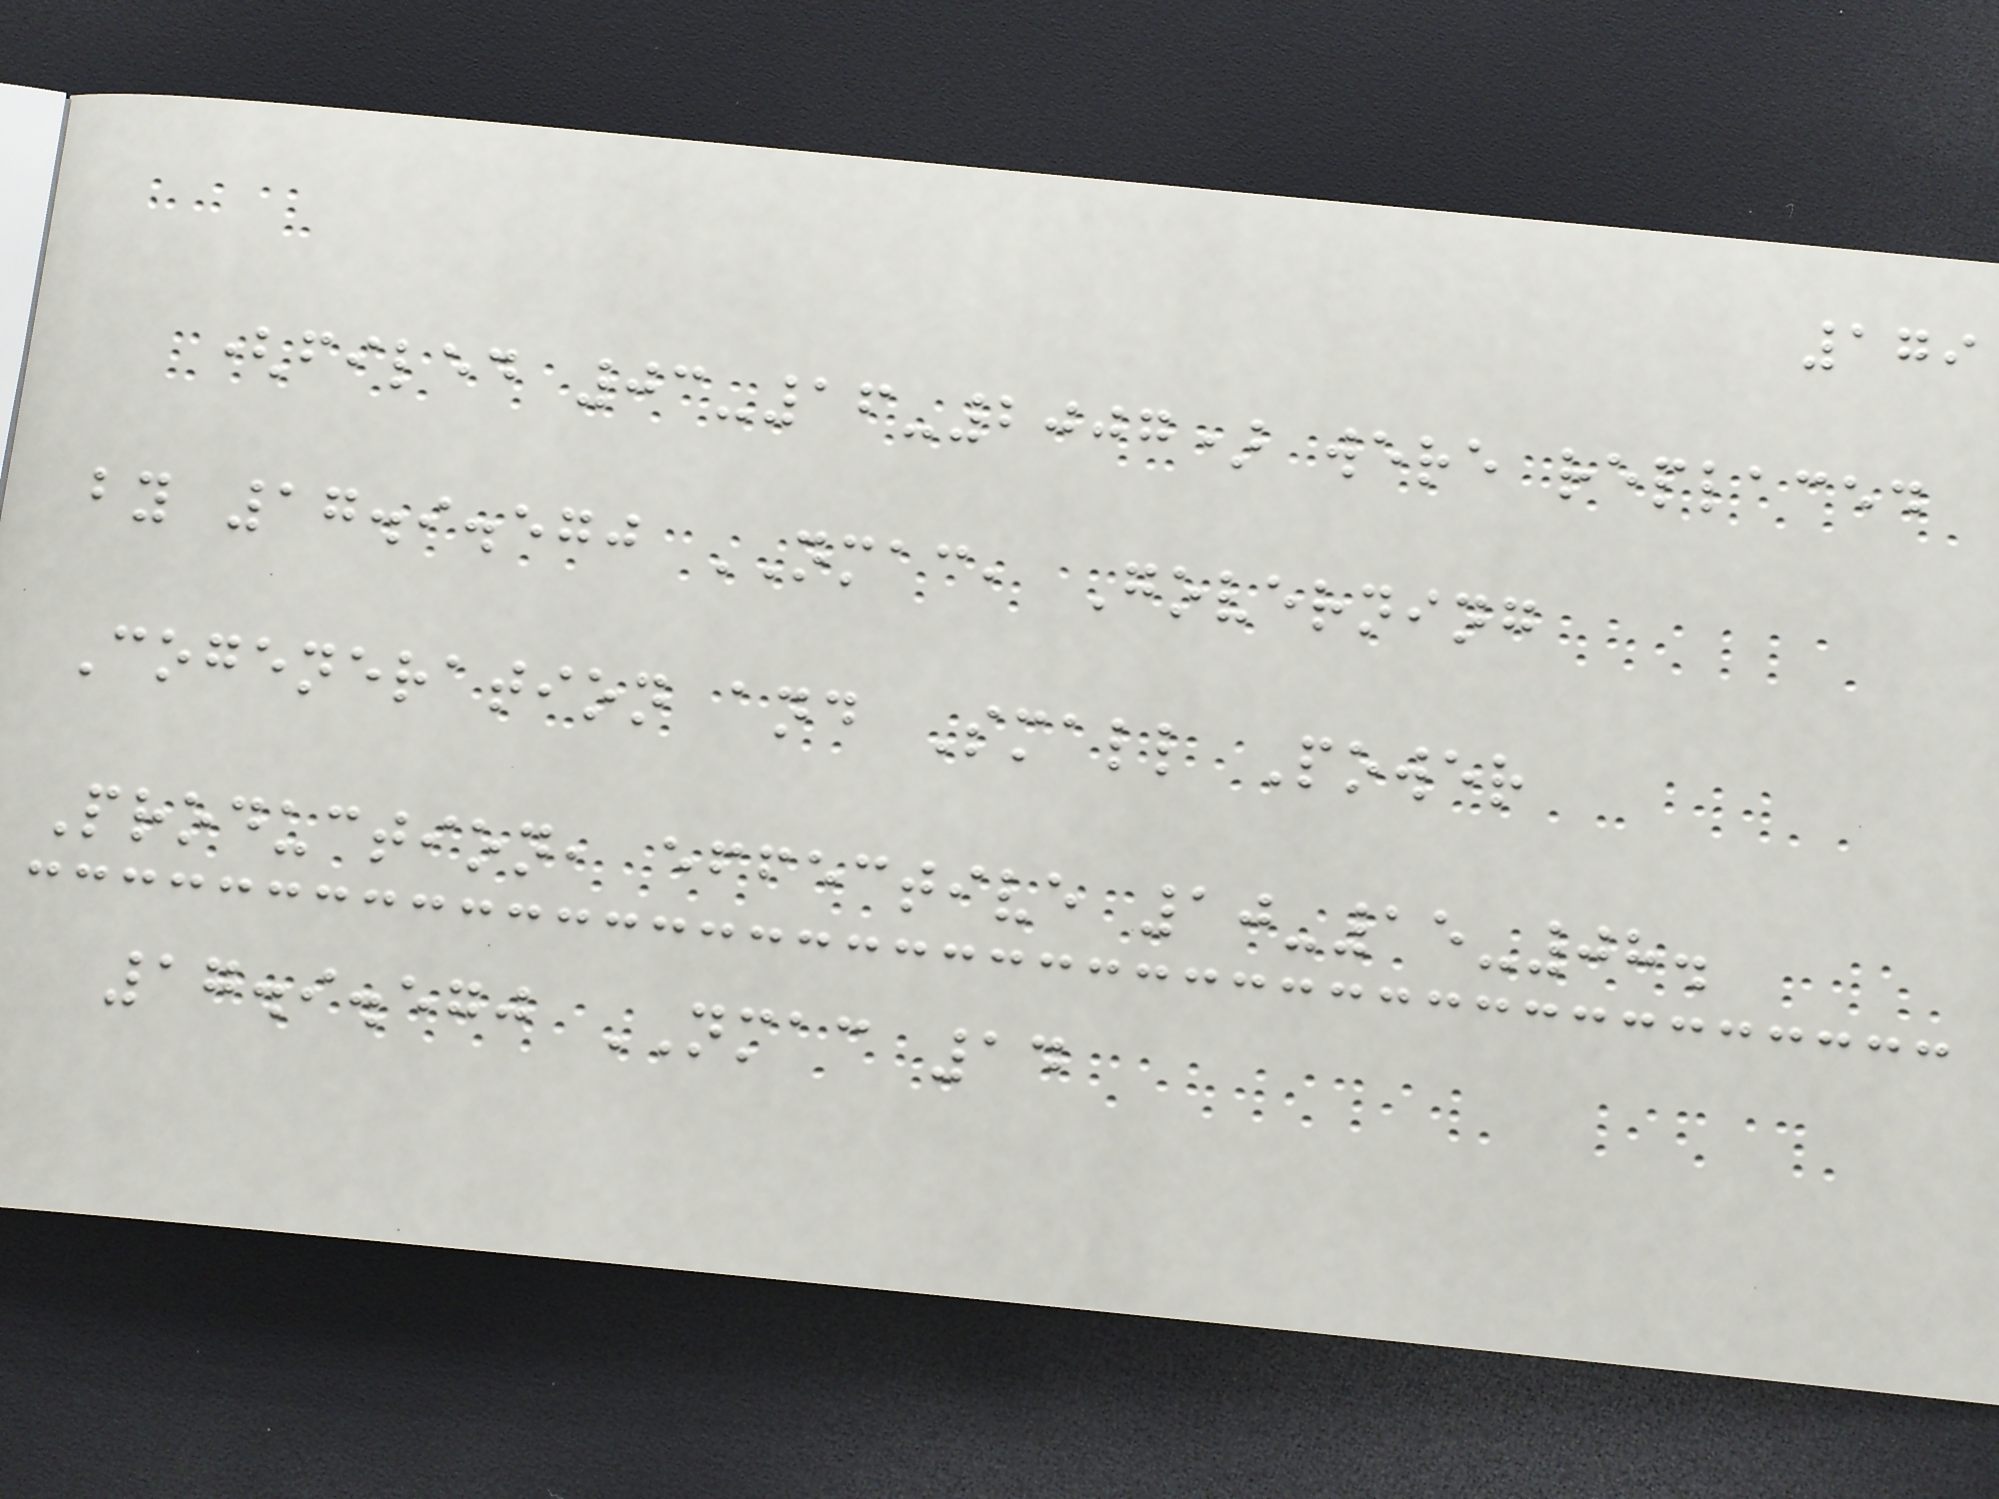179
(filed 03-16-2007) were replaced
by 17.9.570 NMAC, Governing
Cogeneration and Small Power
Production, effective 10-15-08.
17.9.570 NMAC 14
